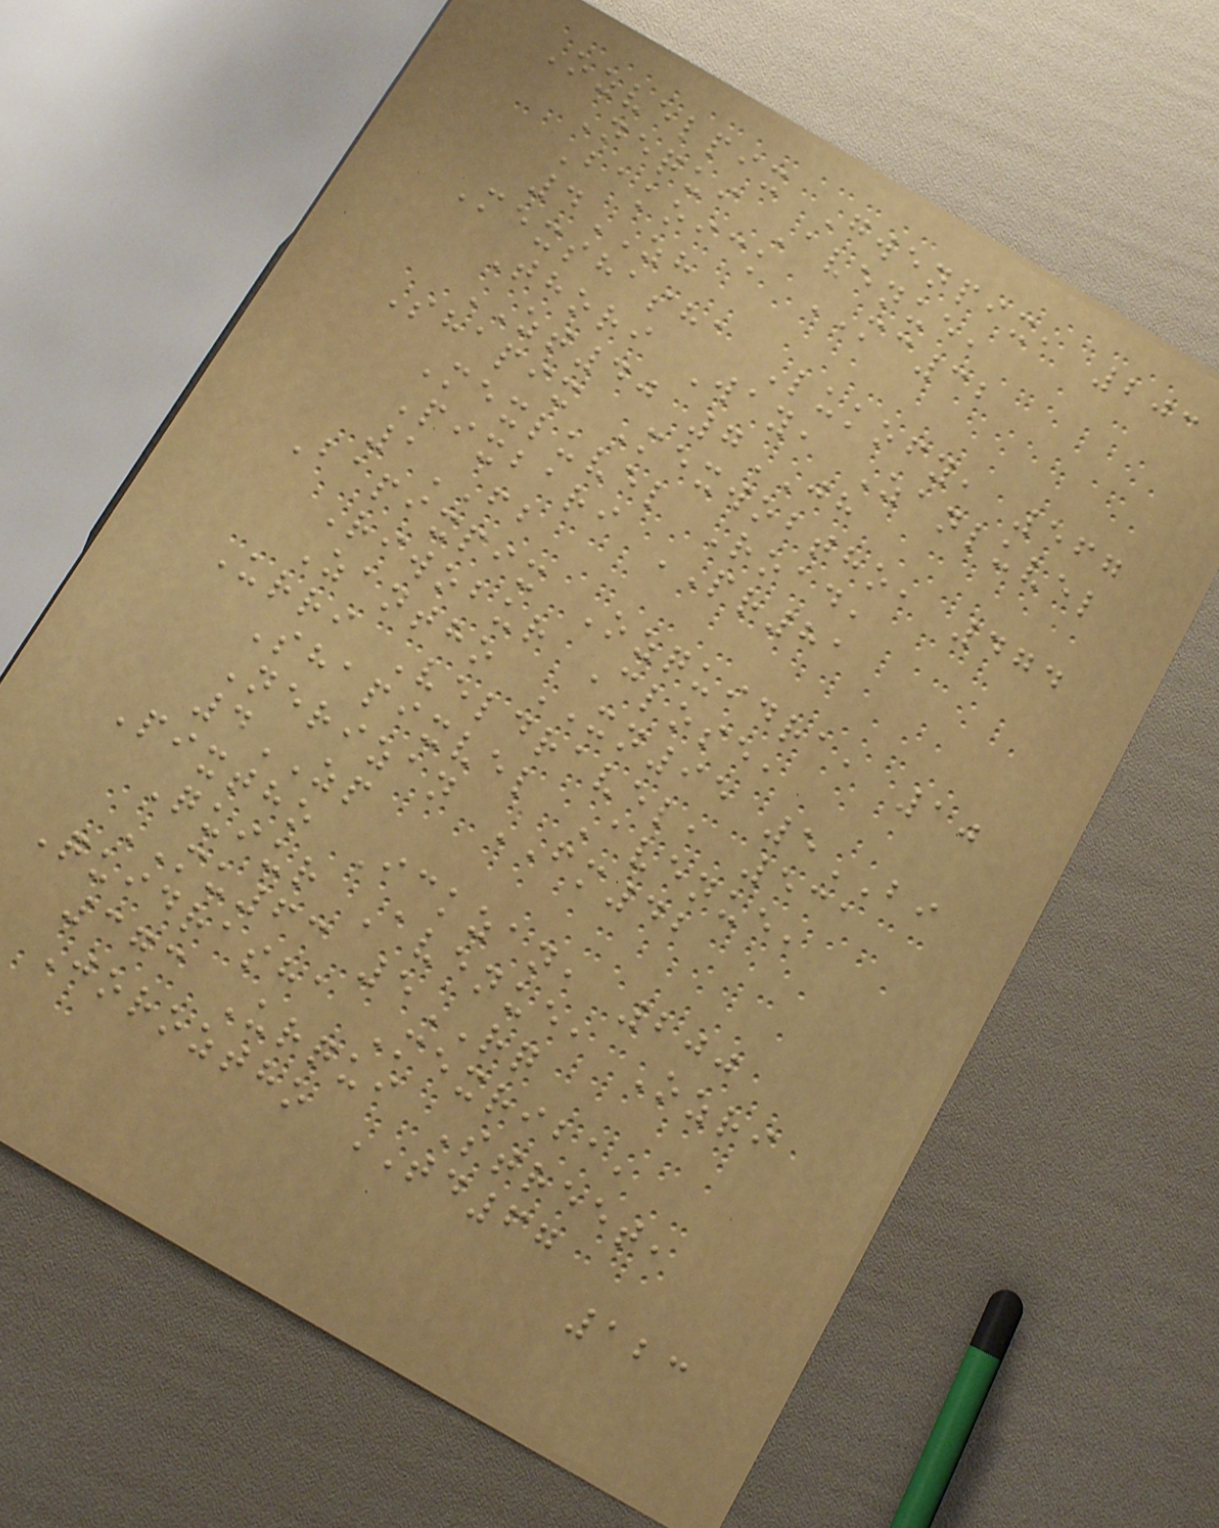Ozvelpix Gwenpix, 203
Nequi Avenue,
Bakoick MC32
4ZH
Mexshasha Lukofy, 567
Thori Way, Zanluvel
ZT40 7JH
Shapix Mexwobtho, 474
Mexluvel Road,
Pixbari PR81
1FB
Bapixpix Ozquidra, 10
Riwobur Close,
Zantho XN95 5BI
Urri Veldravel, 531
Shapixvel Avenue,
Nerizan FM42
4ZP
Pixtho Ickzan, 200
Quiur Avenue, Ozri
MU63 5RQ
Quidrasha Mexriba,
373 Urqui Street,
Joroztho TD67
123
